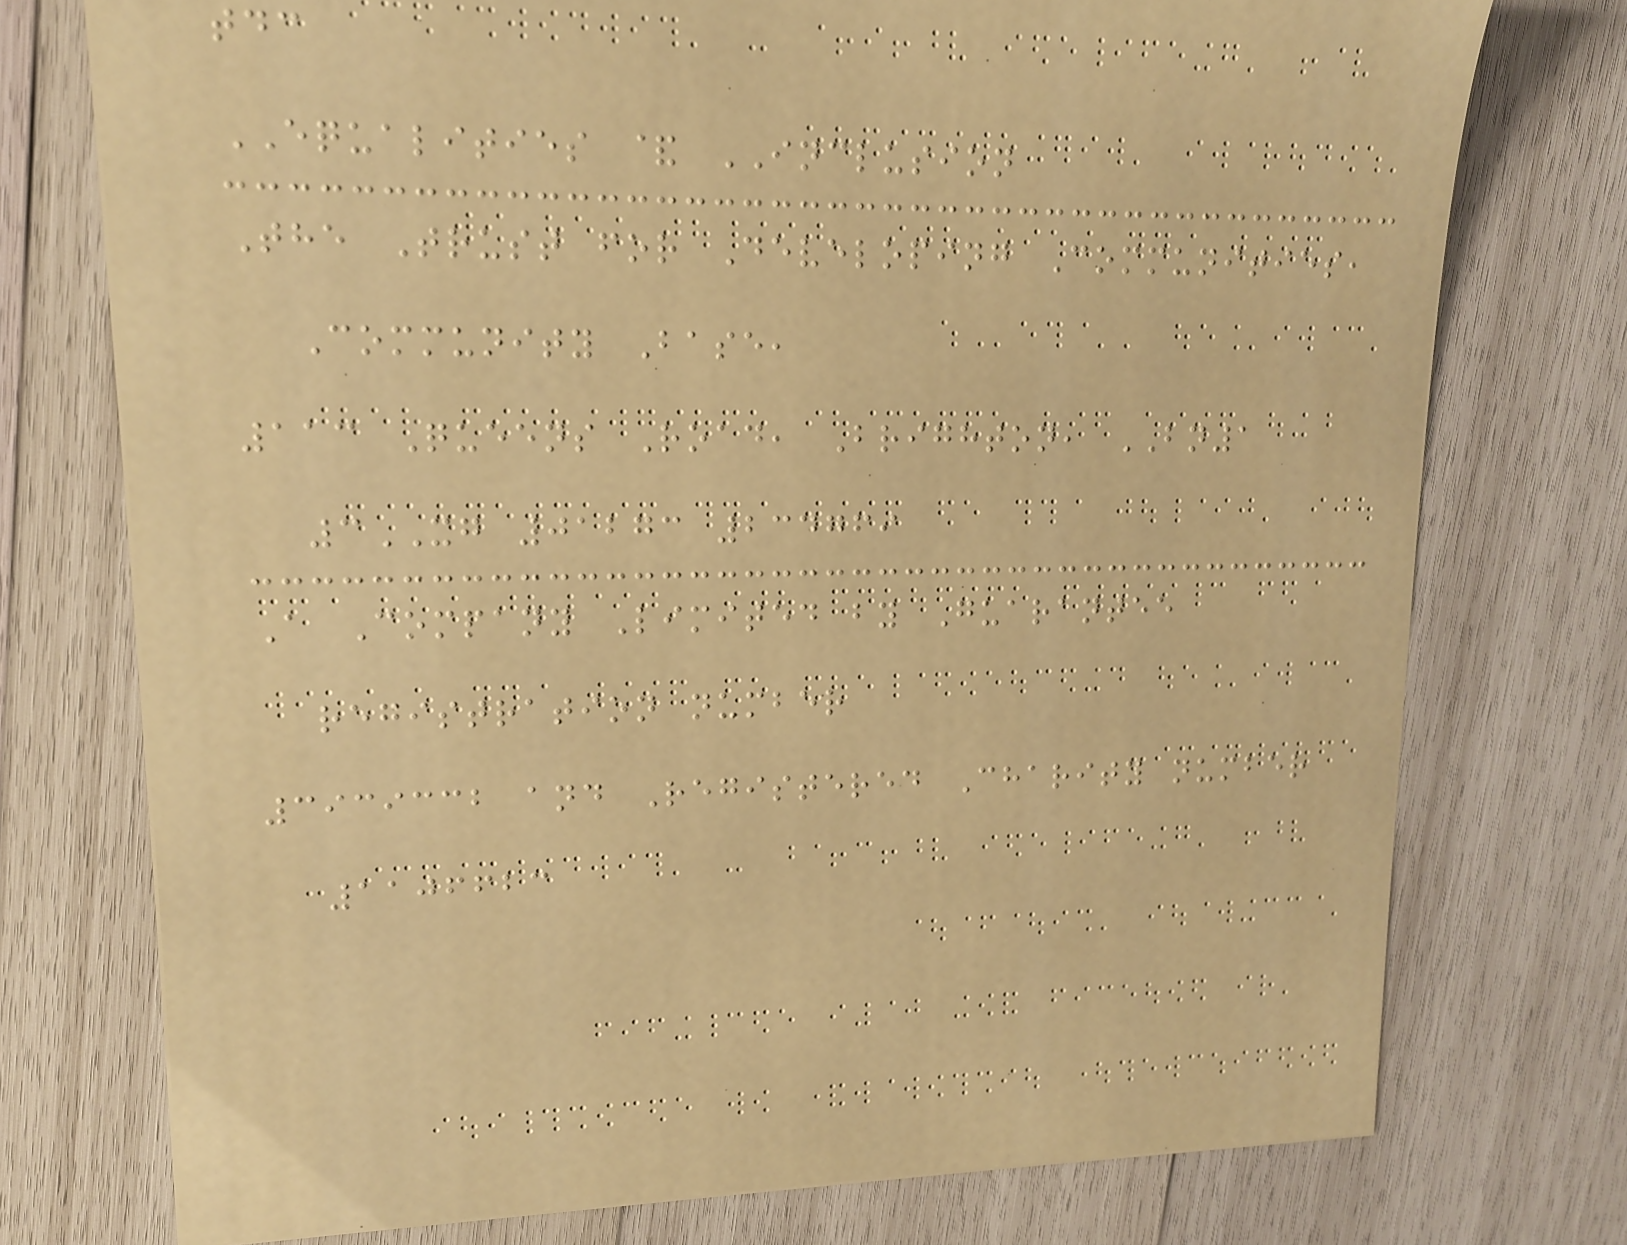tdc
EQUALITIES & INCLUSION
The Trust for Developing Communities,
Community Base,
113 Queens Road, Brighton, BN1
3XG 01273 234769
A Company Limited by Guarantee
registration number
3939332 and Registered Charity number
1106623
